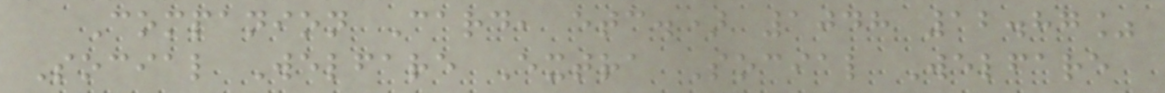Companion Card, etc.) 1048 12.87%
Social Welfare Extra Social Welfare
